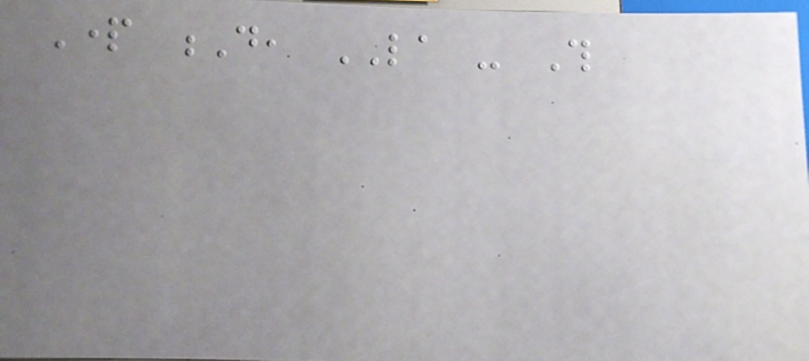Part D, LA - This
